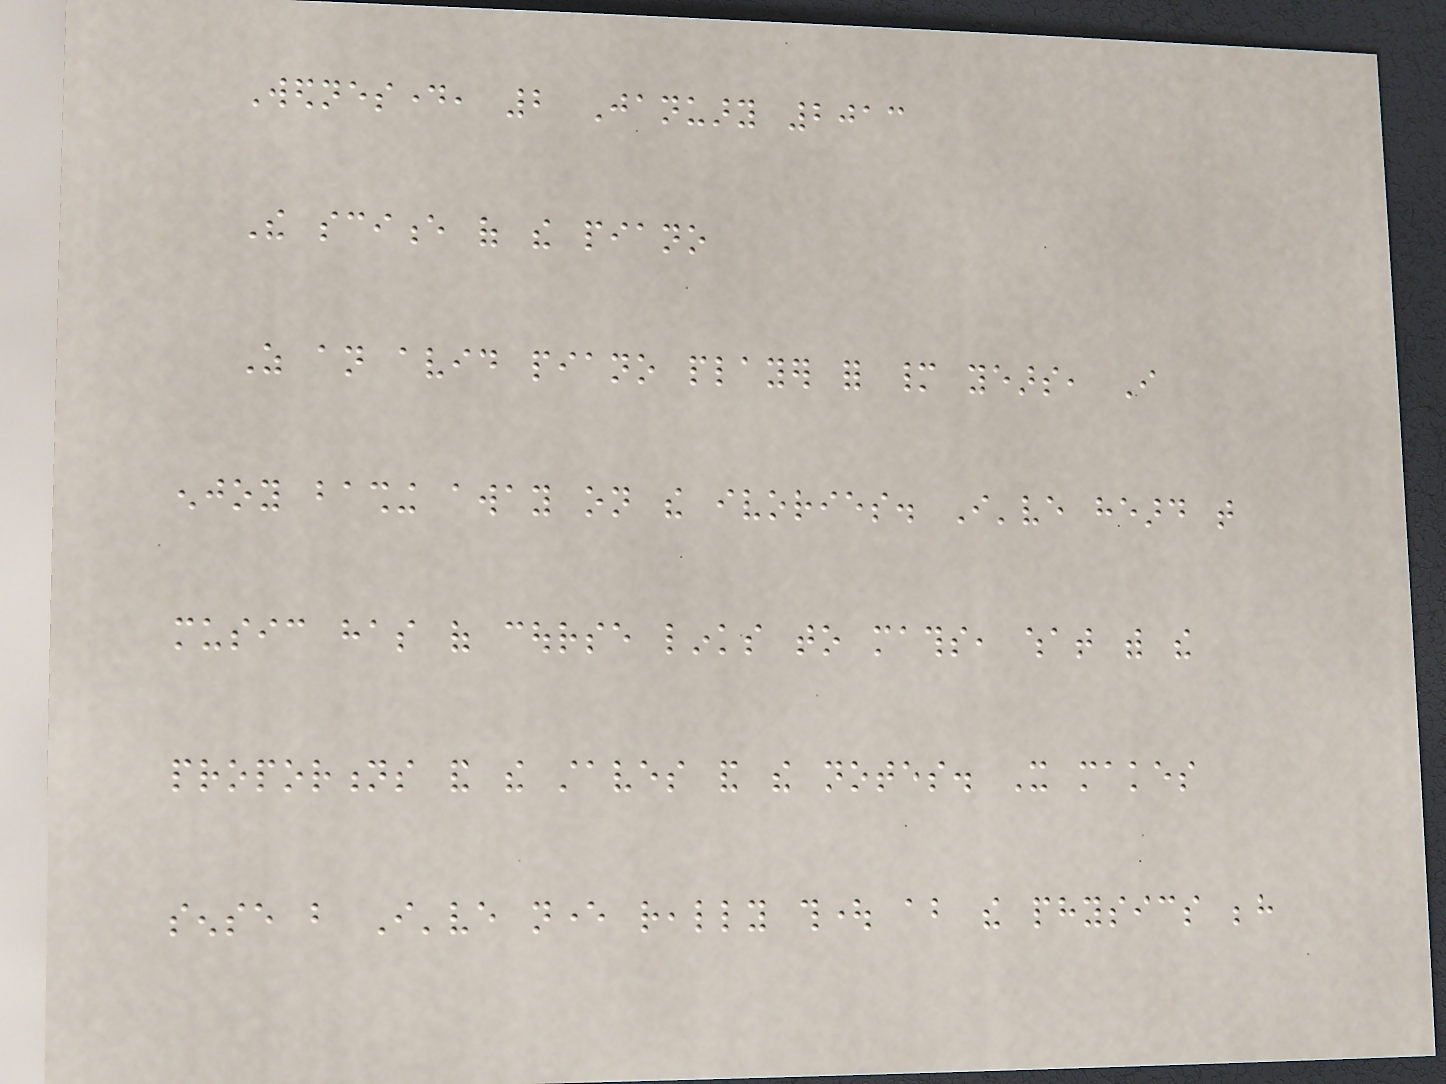Wednesday, 2 January 2013
The science of the piano
As an avid piano player for many years, I
enjoy bashing away on the ivories. I've heard that
music has of course links to maths, what with the
proportions and the staves and the notes. It makes
sense but I've never really thought about the physics behind
